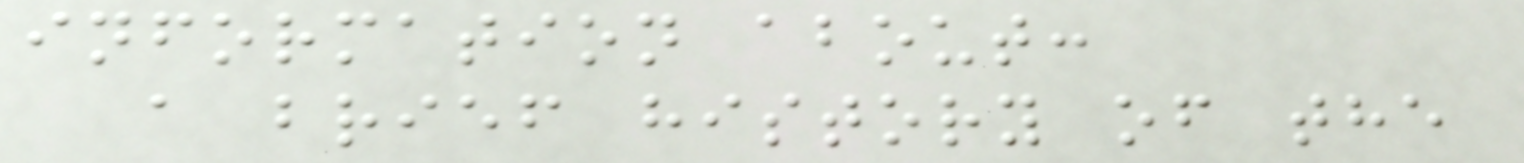information about:
a brief history of the
